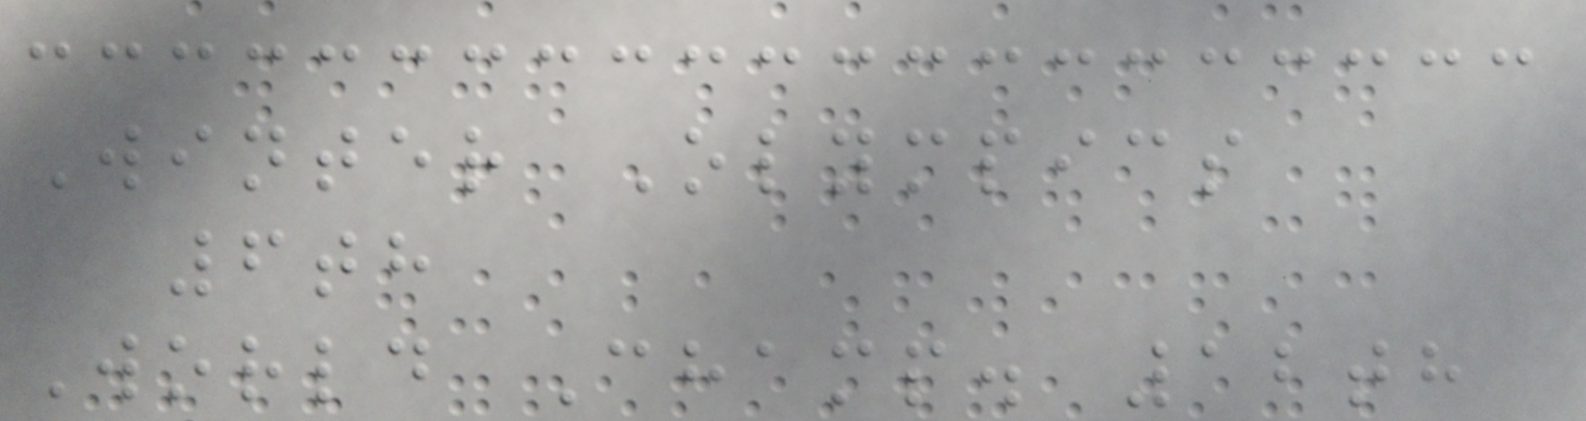Winter Olympics
6th
World Champ. 12th
